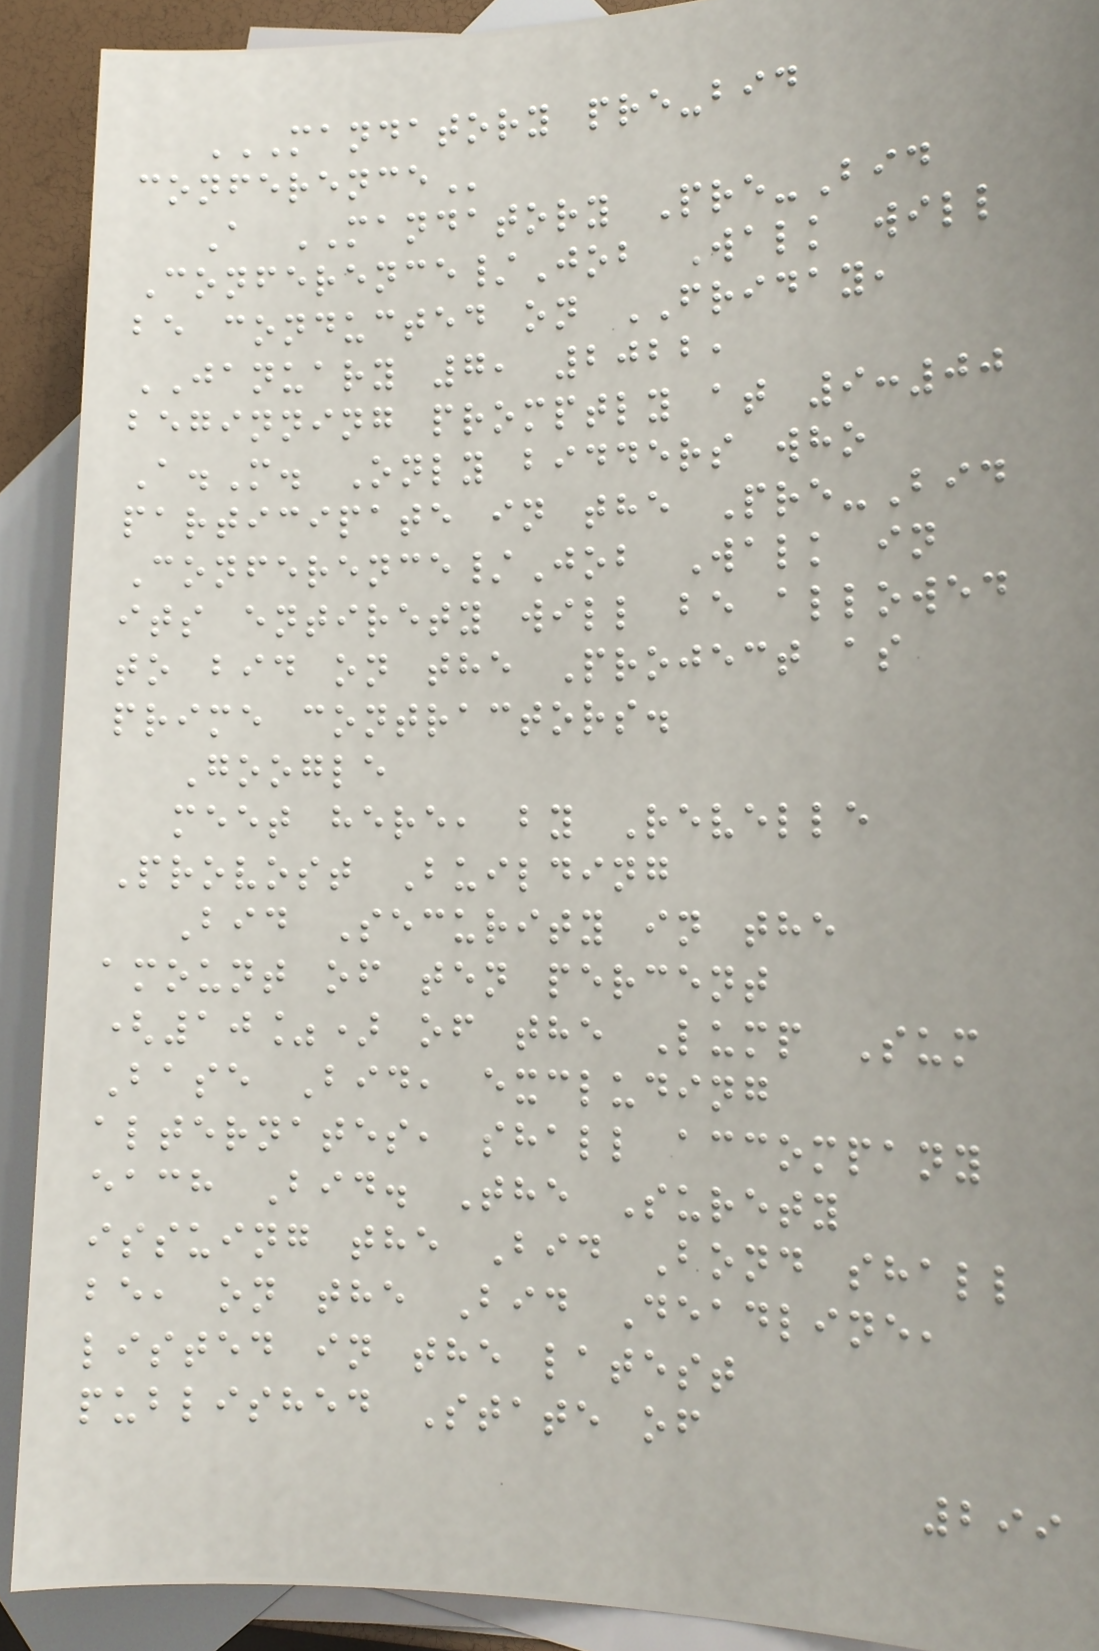MANDATORY PRE-BID
CONFERENCE
A MANDATORY Pre-Bid
Conference/Job Walk will
be conducted on FRIDAY,
JANUARY 7, 2022,
beginning promptly at 9:00
A.M. Only bidders who
participate in the Pre-Bid
Conference/Job Walk in
its entirety will be allowed
to bid on the Project as
prime contractors.
Google
meet here, by Revelle
Provost Building
Bid Security in the
amount of ten percent
(10%) of the Lump Sum
Base Bid, excluding
alternates, shall accompany
each Bid. The Surety
issuing the Bid Bond shall
be, on the Bid Deadline,
listed in the latest
published State of
299
